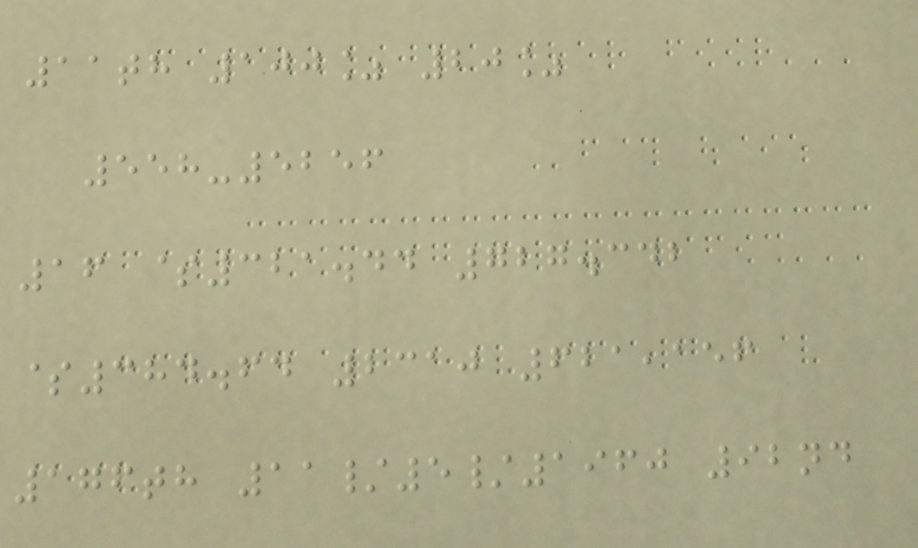11th 100% 20%
558-5256
16 $321.44 727.342
$384.64 2310 621,156
176th 11/5/1960 92nd
